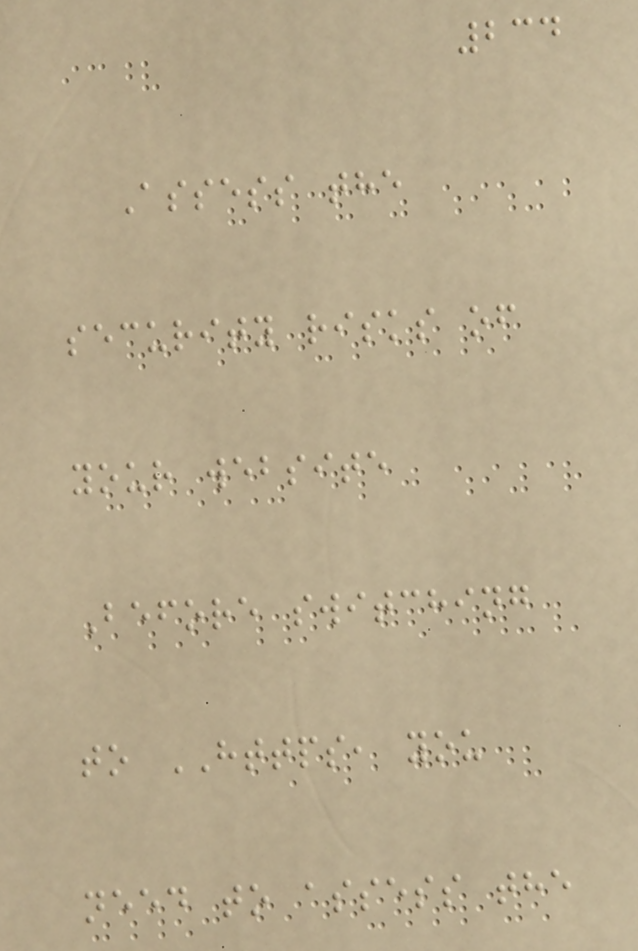234
Assess the
security risks of
your website
Before switching
to HTTPS, you
need to assess the
